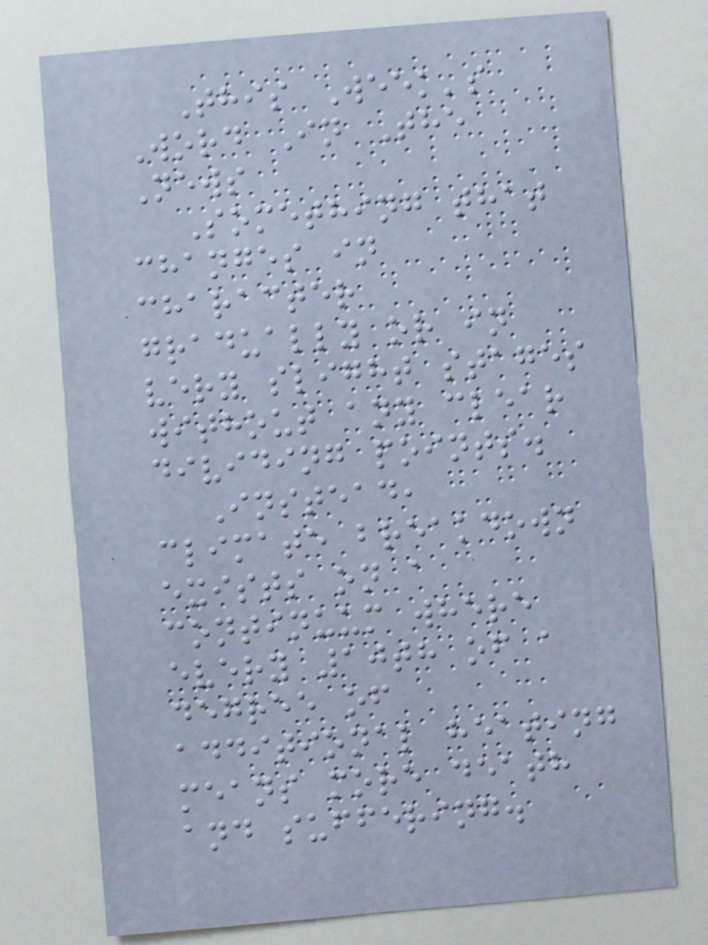This Week's
Word In The
News
Something that
changes in
character
gradually or in
very slight stages
without any clear
dividing points.
Instead,
climate breakdown
exists on a
continuum where
every 10th of a
degree of
additional heating
means more death
and suffering.
